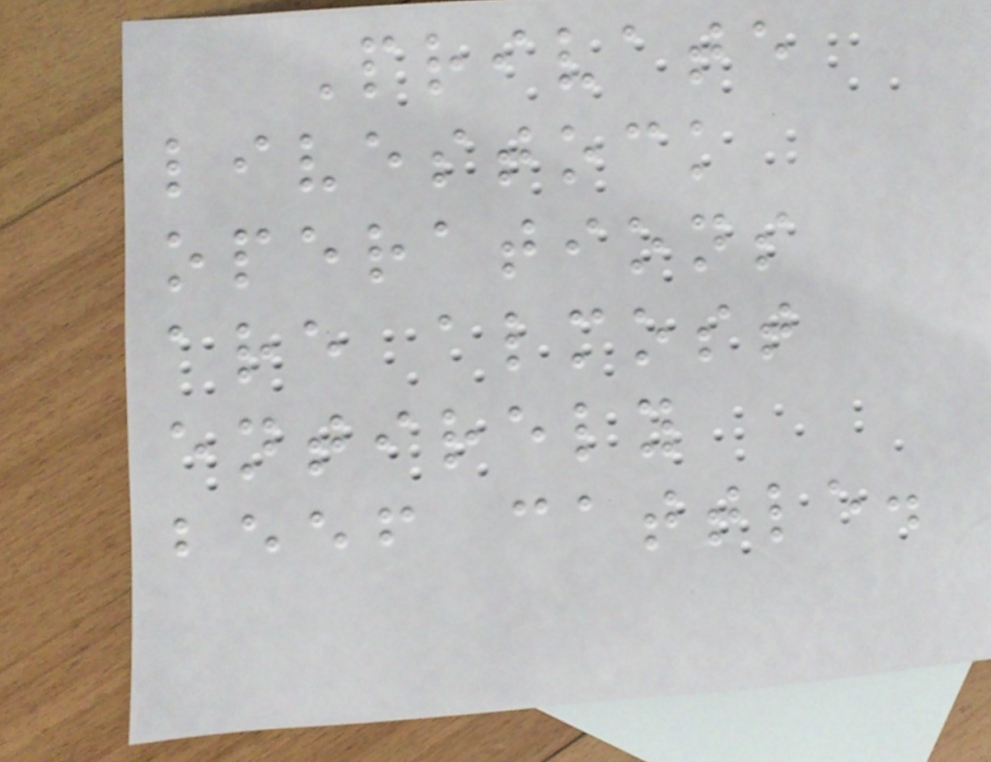Private
livestock
operations
are almost
entirely
beef cattle.
